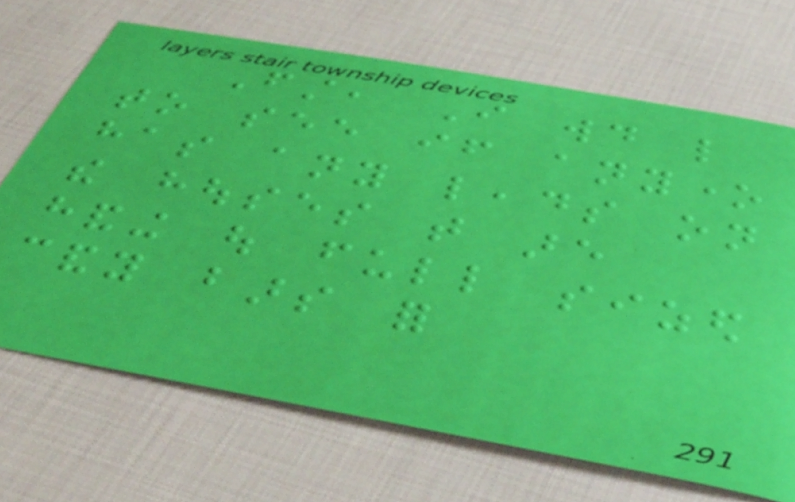First, I would like
to see if anyone
has any leads on
the houses that are
handing out full sized
candy bars for
